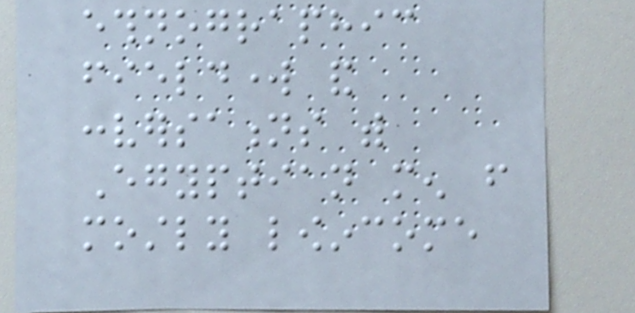ethnographic
fieldwork and
conversations with
Egyptian men from
mostly lowincome
